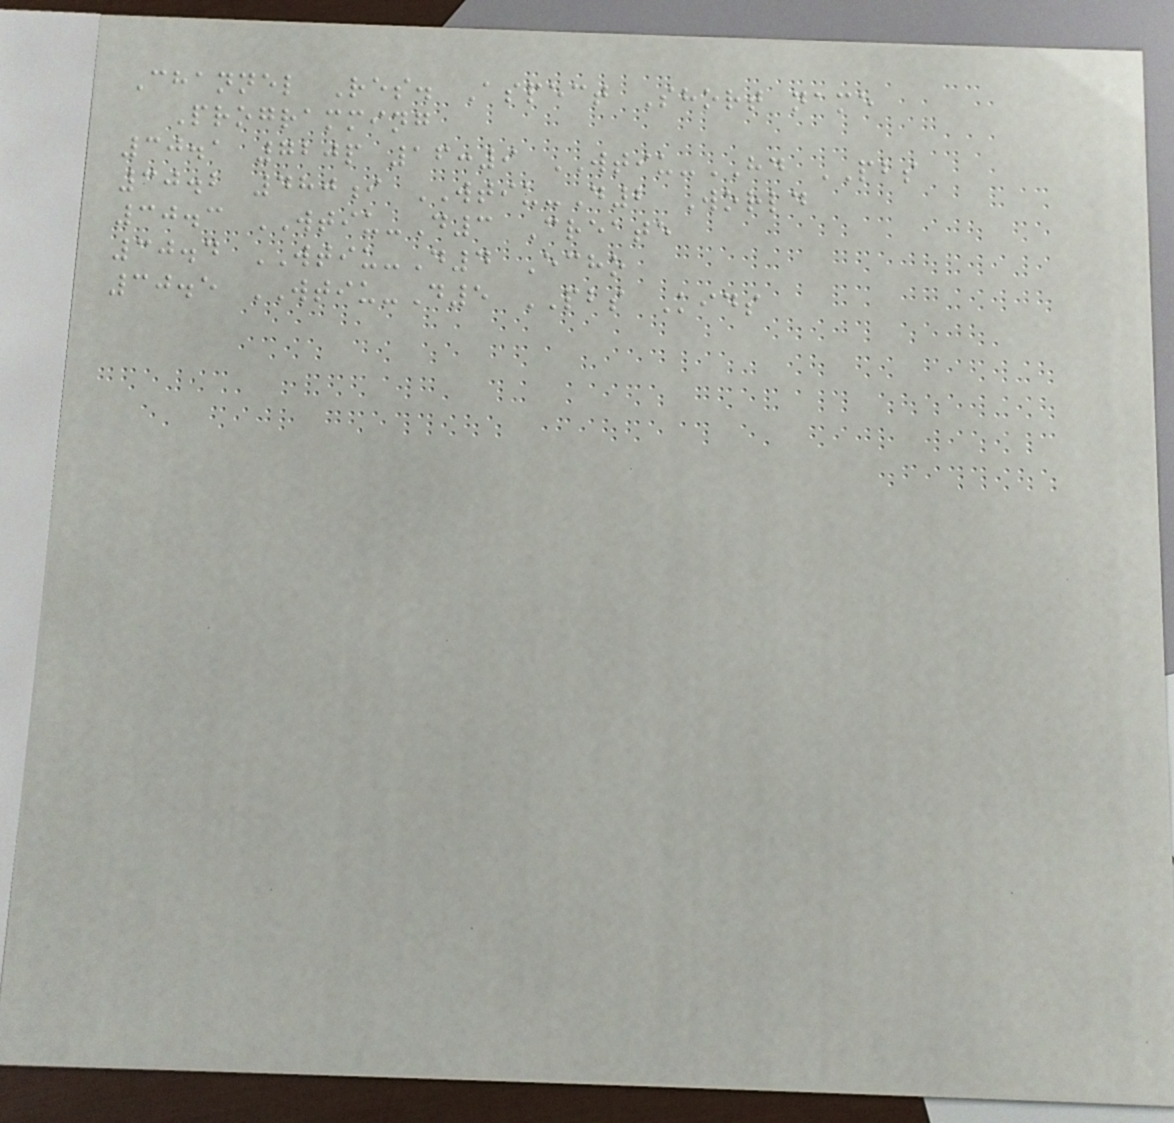Channel Res. Aspect Short name
Programming
30.1 720p 16:9 WTIU-HD PBS
30.2 480i WTIU-D2 World
30.3 WTIU-D3 Create
30.4 WTIU-D4 Echo
30.5 WTIU-D5 PBS Kids
